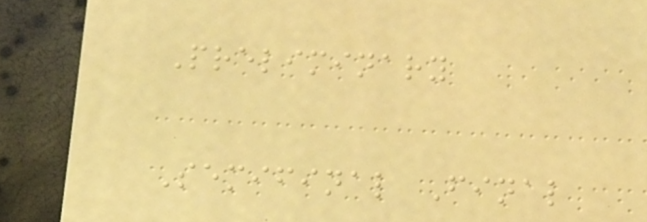Preliminary
Semifinal Final
